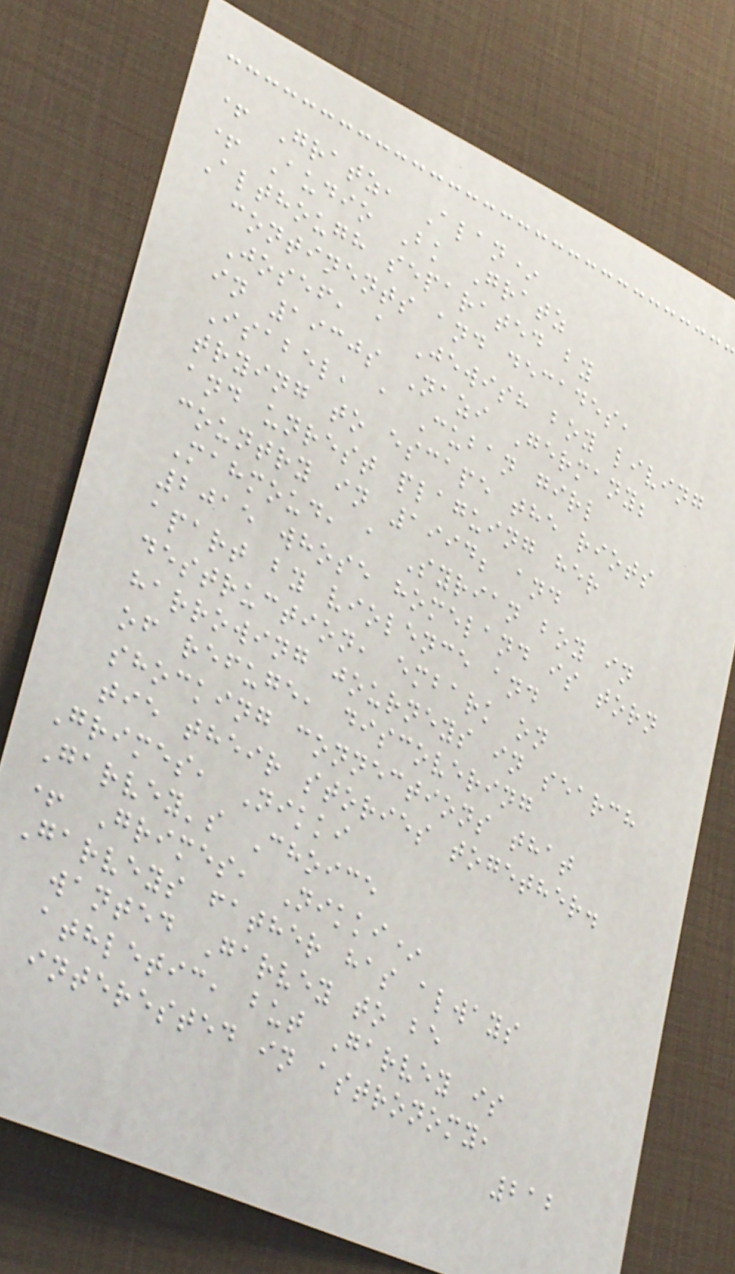+ Gratz, Alan*
+ Audio Bk Gratz
Although separated by
continents and decades,
Josef, a Jewish boy living
in 1930s Nazi Germany;
Isabel, a Cuban girl
trying to escape the riots
and unrest plaguing her
country in 1994; and
Mahmoud, a Syrian boy in
2015 whose homeland is torn
apart by violence and
destruction, embark on
harrowing journeys in search
of refuge, discovering
shocking connections that
tie their stories together.
Grimes, Nikki
Garvey's Choice
+ Grimes, Nikki*
Garveys father has always
wanted Garvey to be
athletic, but Garvey is
interested in astronomy,
212
